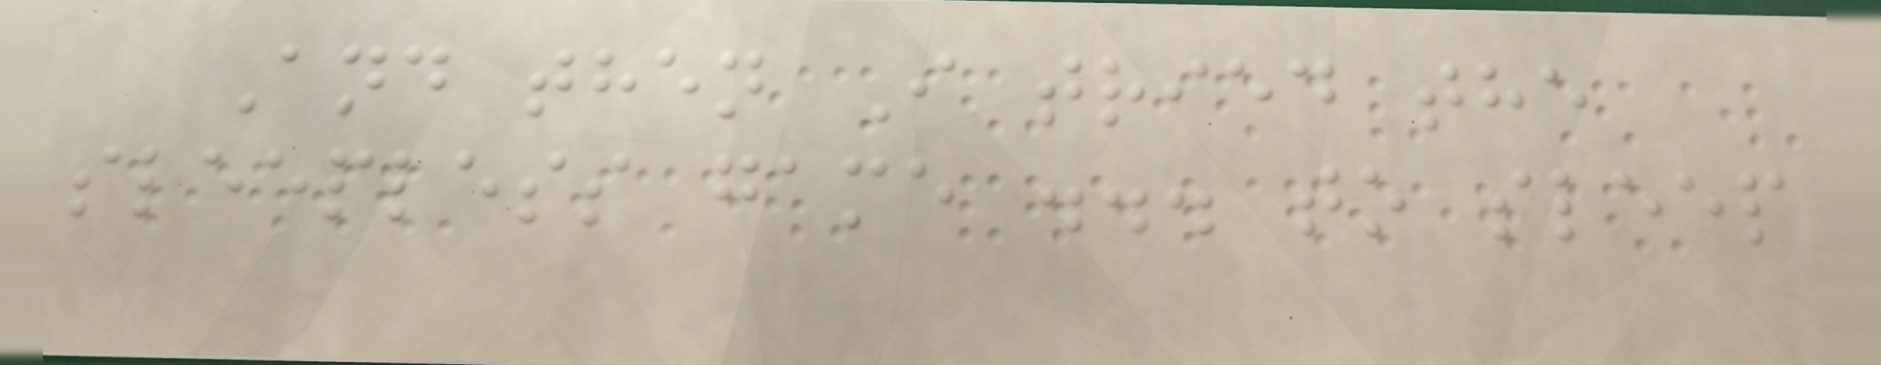And then I tried the
sleepless game ... to sleep
